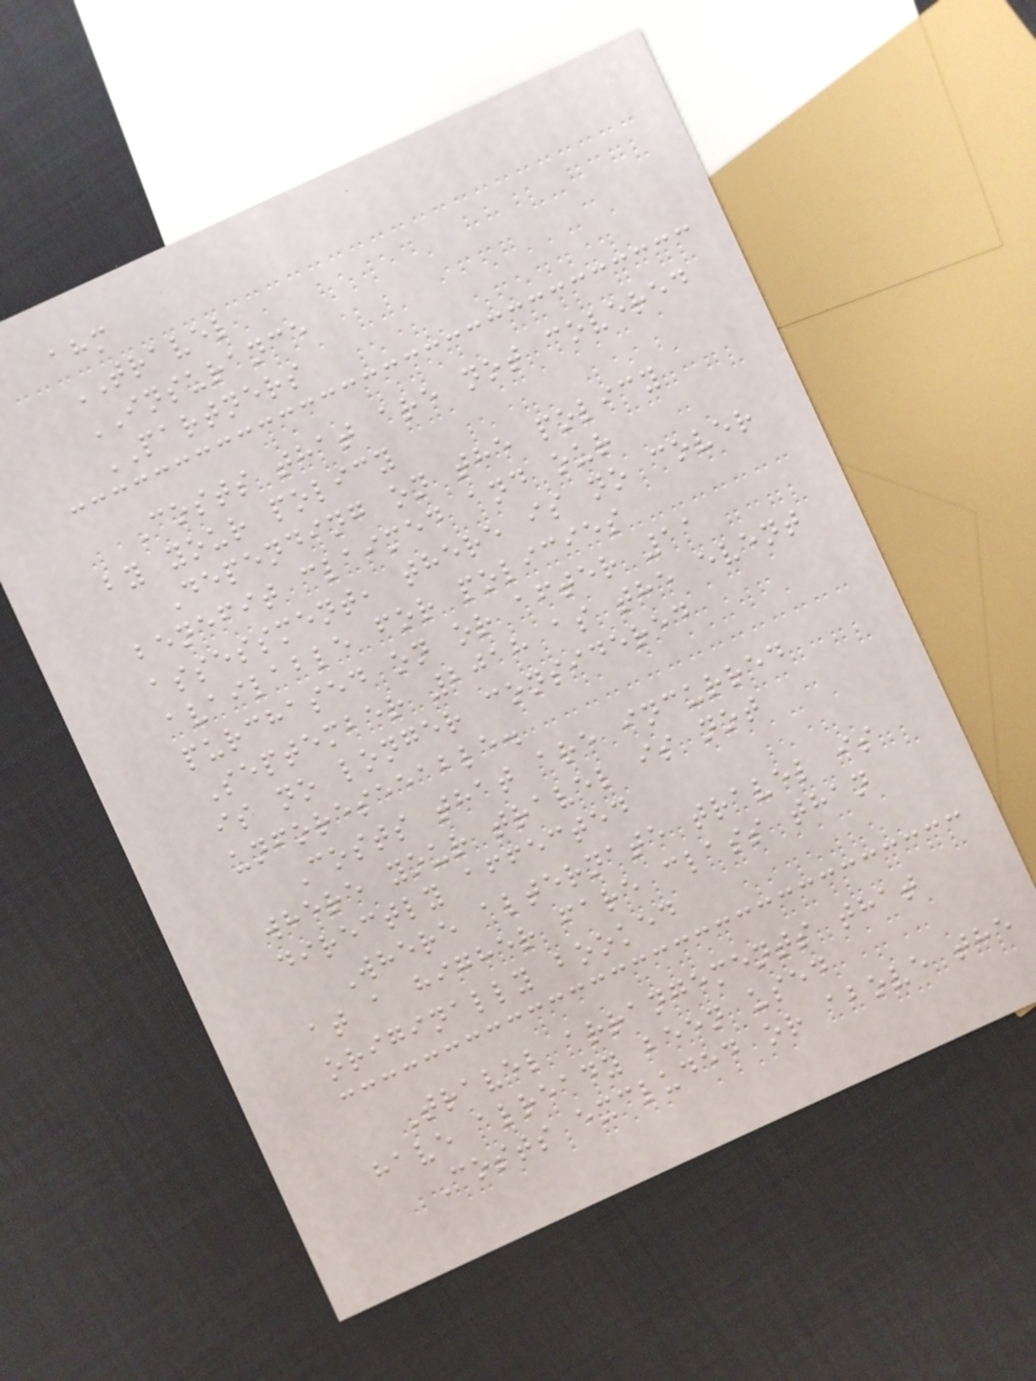ahm
TRAVEL
INSURANCE
PARTNERS
Costs that are not covered
by your policy
Depending on the policy
benefit claimed and our
assessment, there is no cover
available for policies
purchased on or after 11
September 2018 as the event
is no longer considered
unforeseeable.
Costs that are incurred
where your travel is not
directly affected
Where alternate travel is
at a higher fare class than
originally booked
Travel arrangements that
have already been used
Costs excluded or above the
